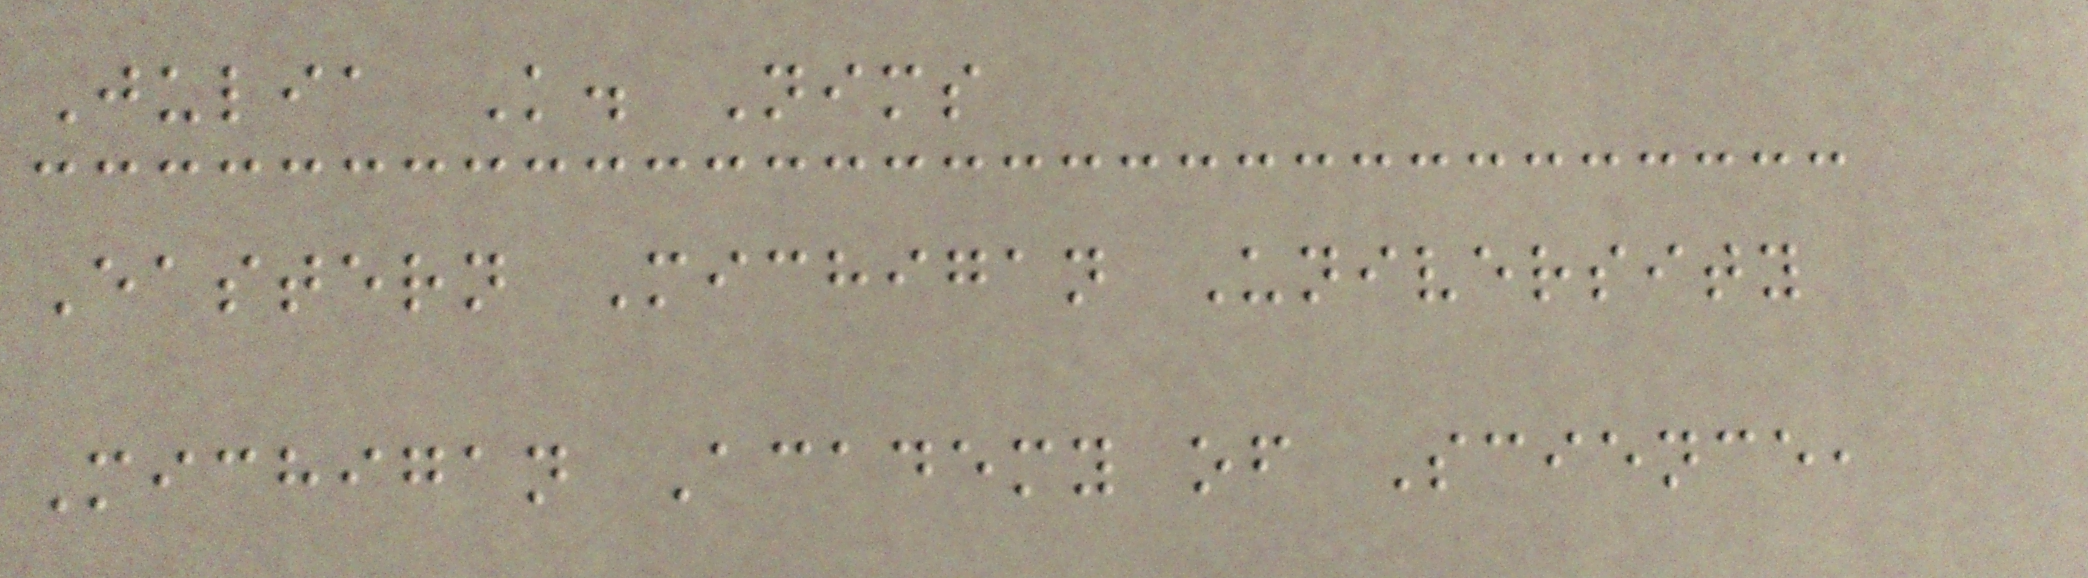Julia K. Nims
Eastern Michigan University
Michigan Academy of Science,
